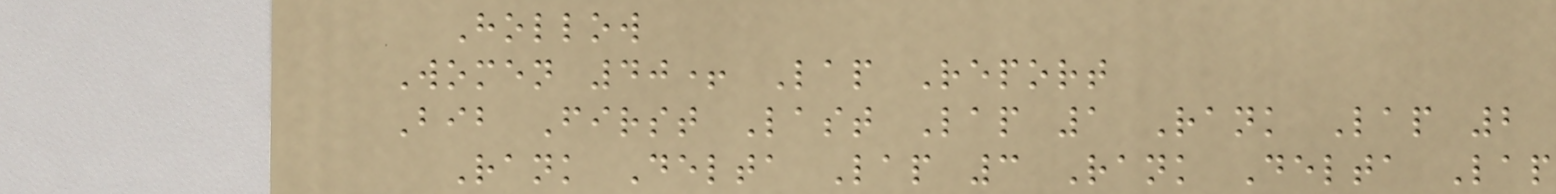Hollow
Women 40+ Lap Report
Bib First Last Lap 1 Rank Lap 2
Rank Delta Lap 3 Rank Delta Lap
